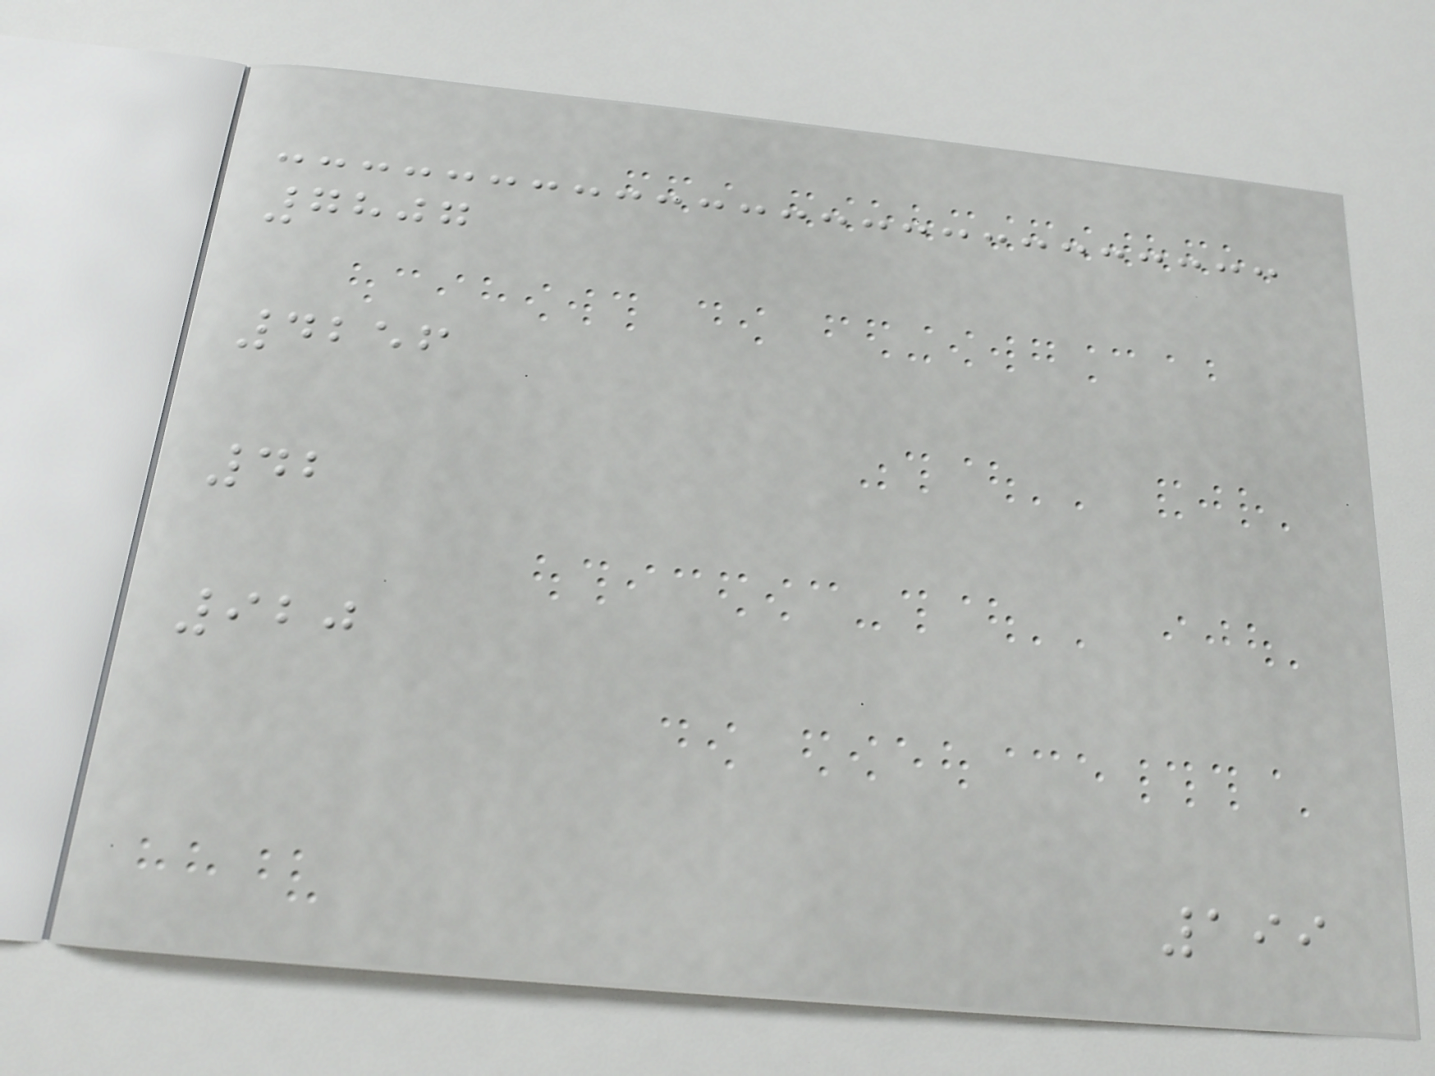7807
4256
42
920
199
